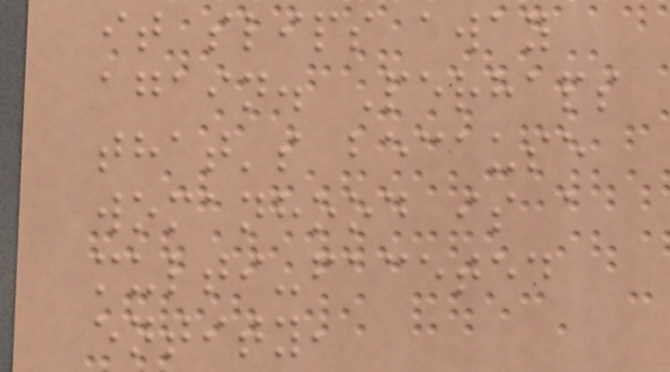it slips away
again. Perhaps
that's because
womanhood is a
multi-faceted
entity,
